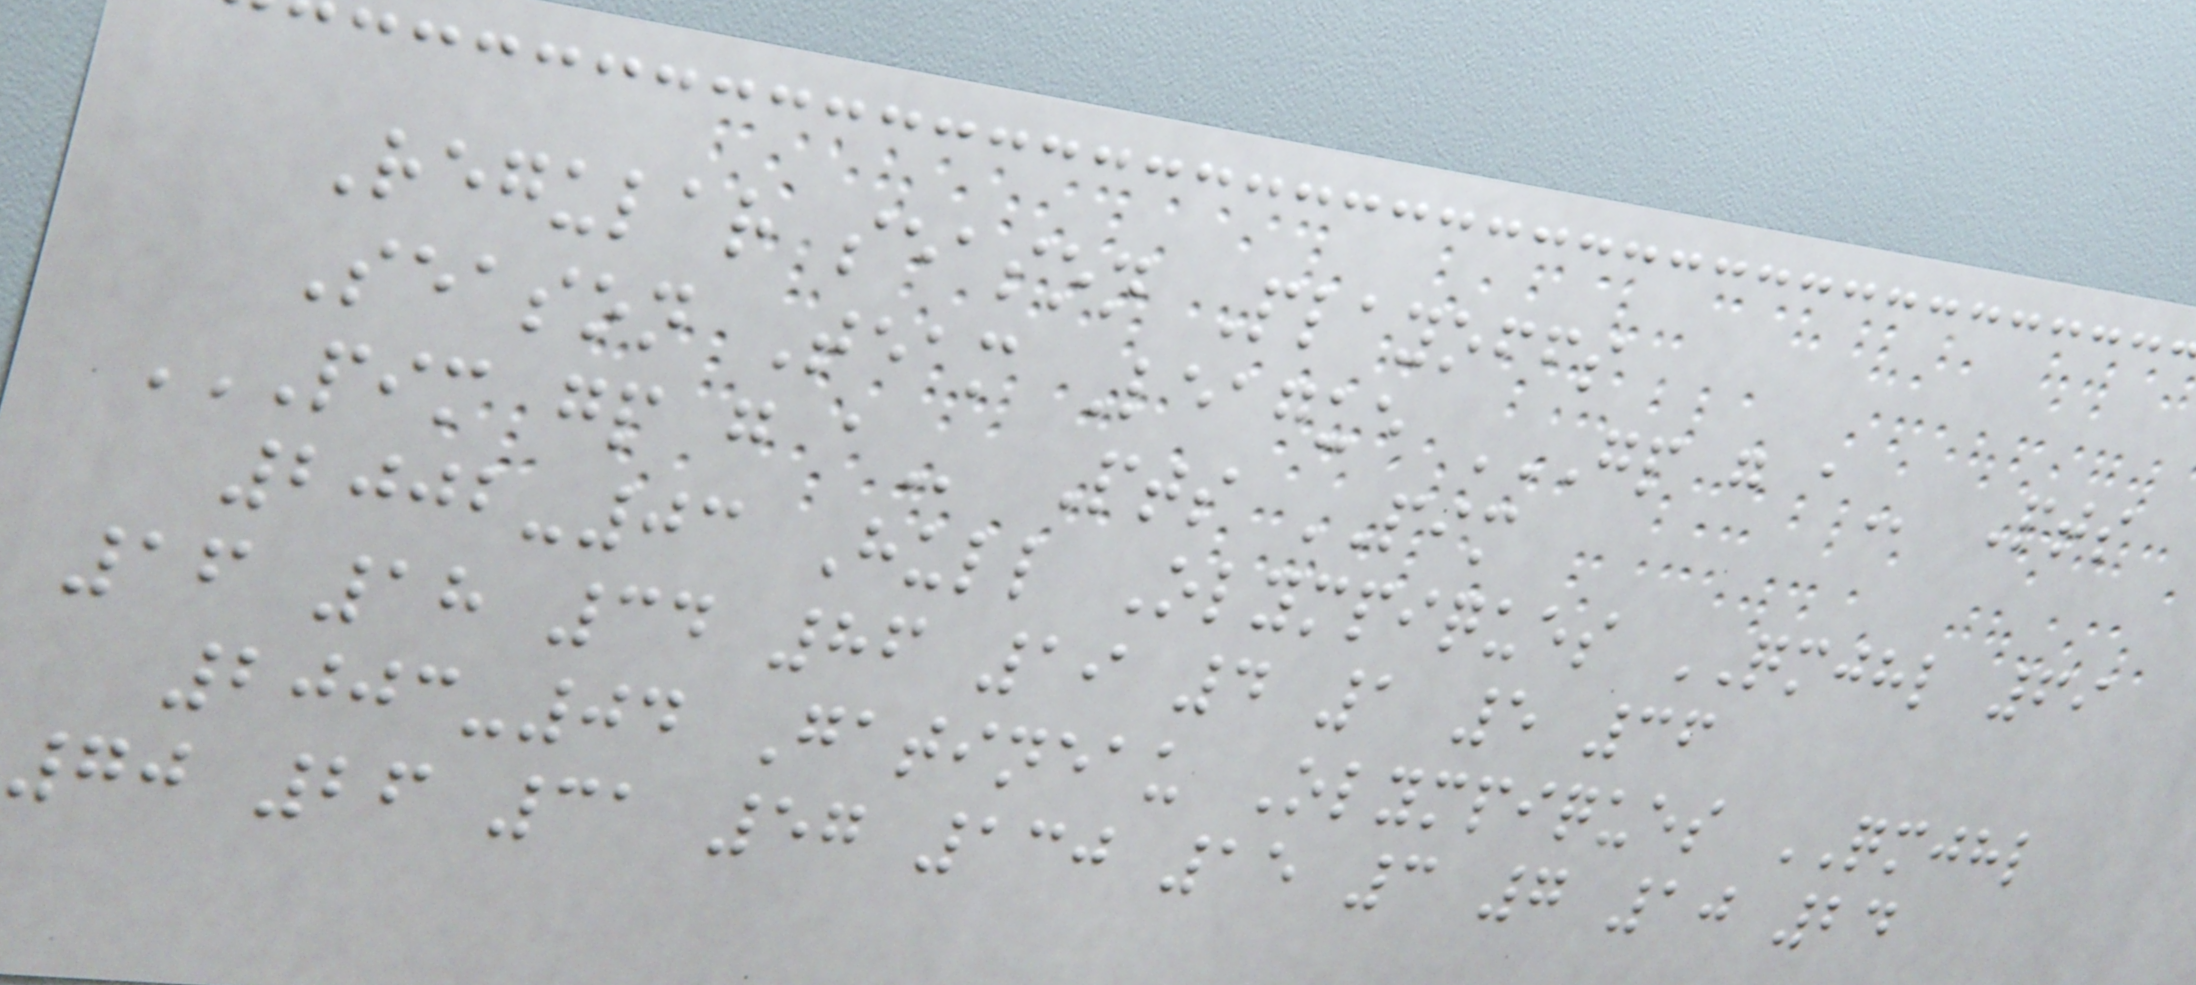Regular season Playoffs
Season Team League GP G A Pts
PIM GP G A Pts PIM
2002-03 Hull Olympiques QMJHL 69
16 18 34 86 19 4 1 5 36
2003-04 Gatineau Olympiques QMJHL
70 26 31 57 130 15 3 7 10 24
